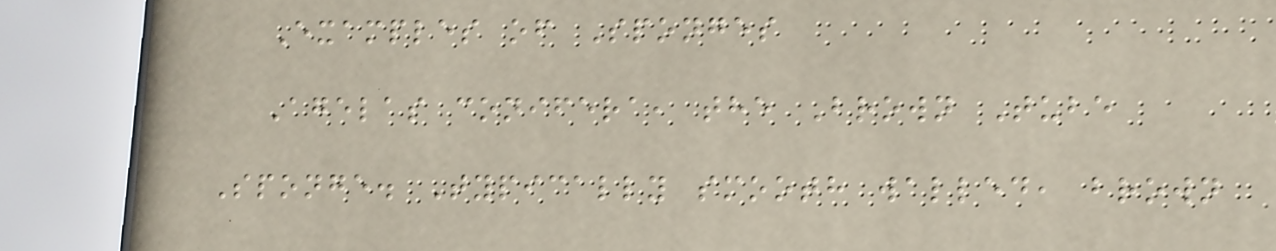Examples of Sponges
Agelas conifera, the Brown Tube
Sponge. Typically smooth walled, brown
